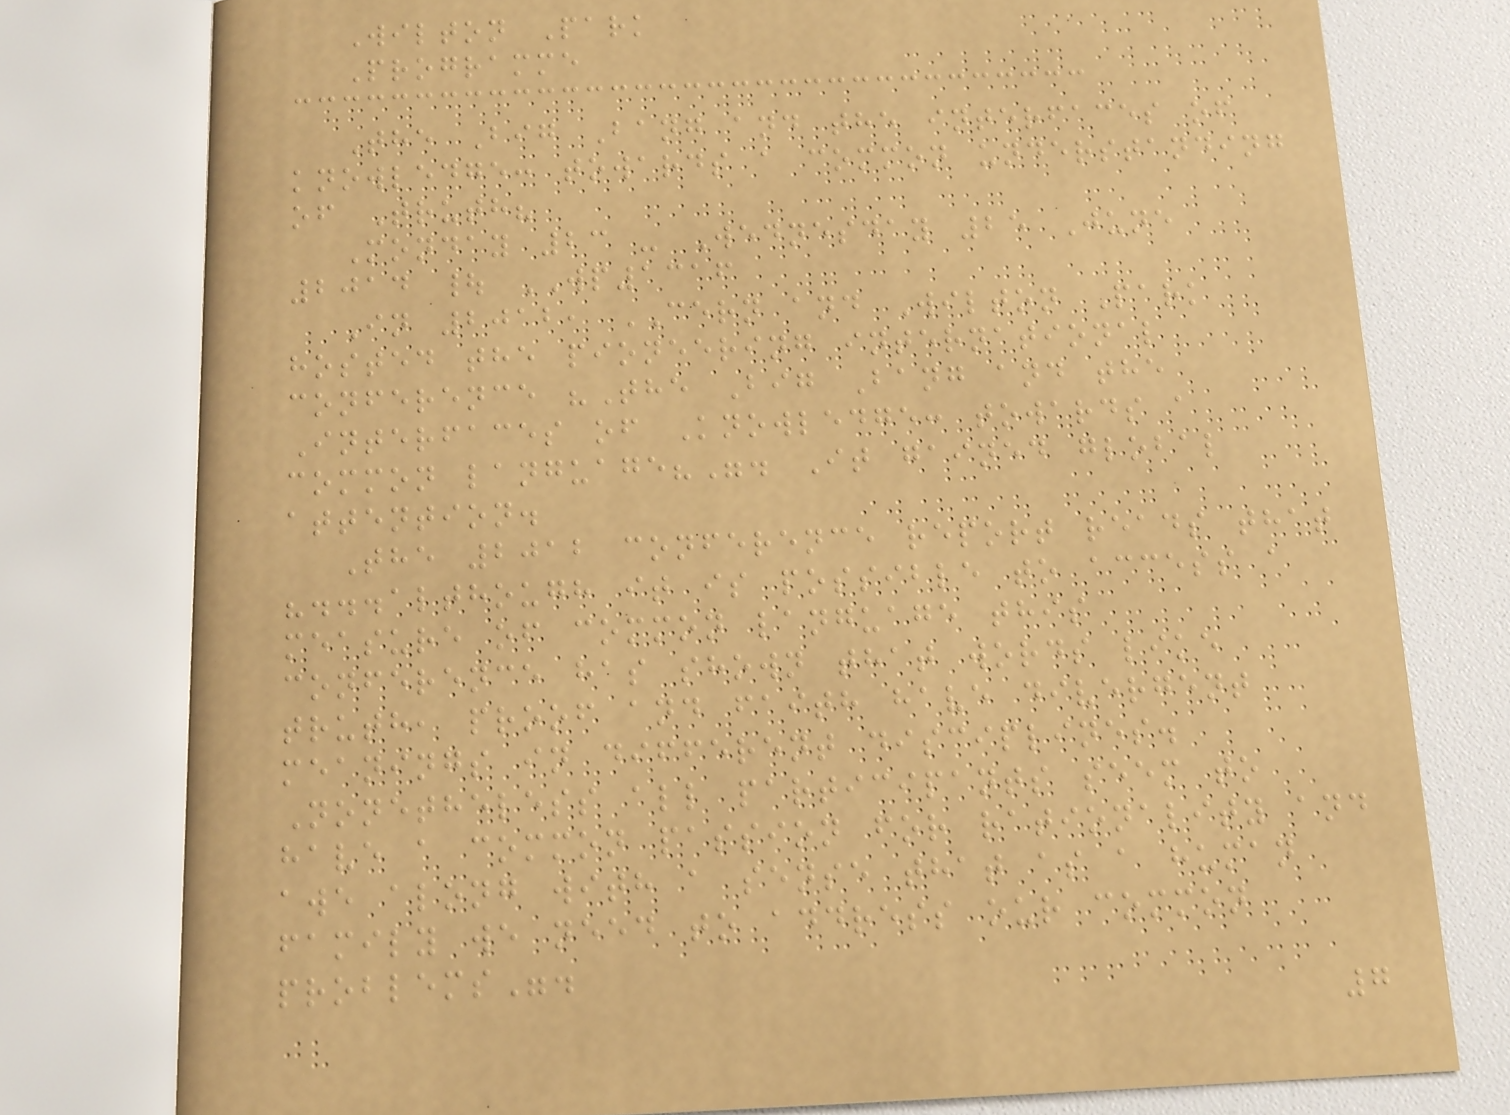Wilton Park
Programme
The Big Bang and the interfaces of
knowledge: towards a common understanding
of Truth?
Monday 23 - Wednesday 25 June
2014 | WP1316
In 2012, CERN and Wilton Park
hosted the pioneering international
conference "The Big Bang and the
Interfaces of Knowledge: towards a
common language?". It gained global
attention.
The 2012 conference report reads that
"...although it is possible to access a
measure of common language this
conference has shown that words like
truth, proof and faith have divergent
meanings in different disciplines.
Nonetheless all participants seem to
have a common passion for rationality and
awe along with a sense that as a human
family we need to address our common
problems".
7
